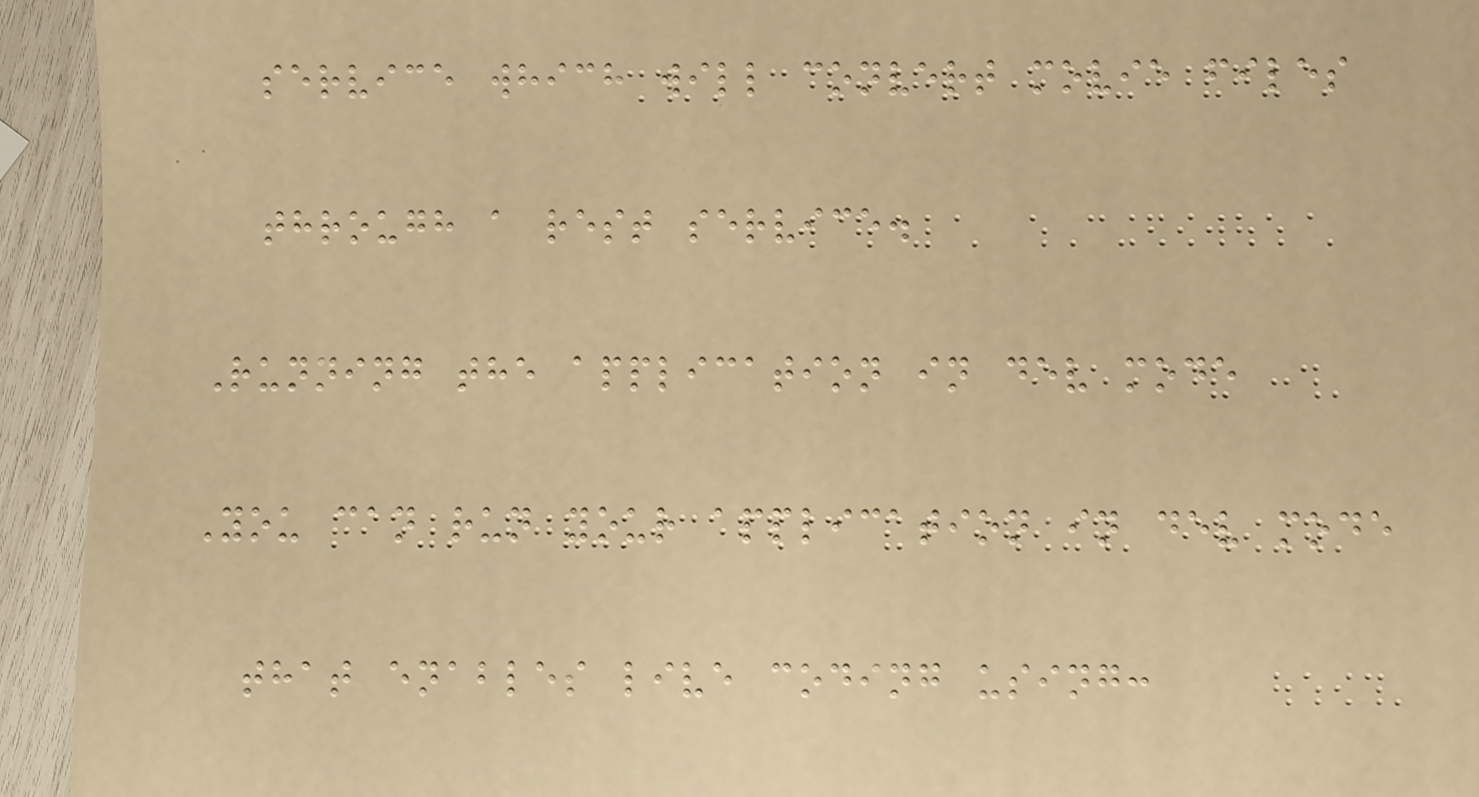service which will convert movie files
through a rest service.
Running the application in dev mode
You can run your application in dev mode
that enables live coding using:
